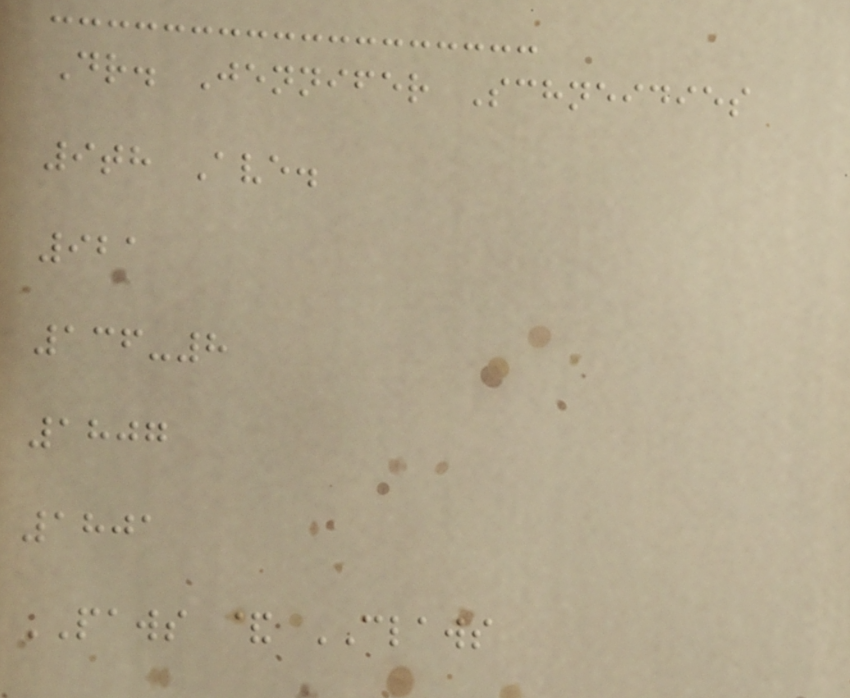Dr. Jennifer Schneidies
9th Ave.
921
136-8
1807
1801
PAWS & CLAWS
